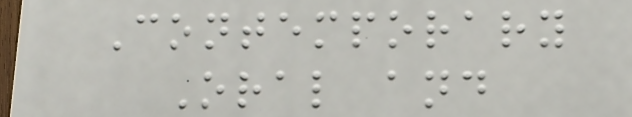Contemporary
Oral and
